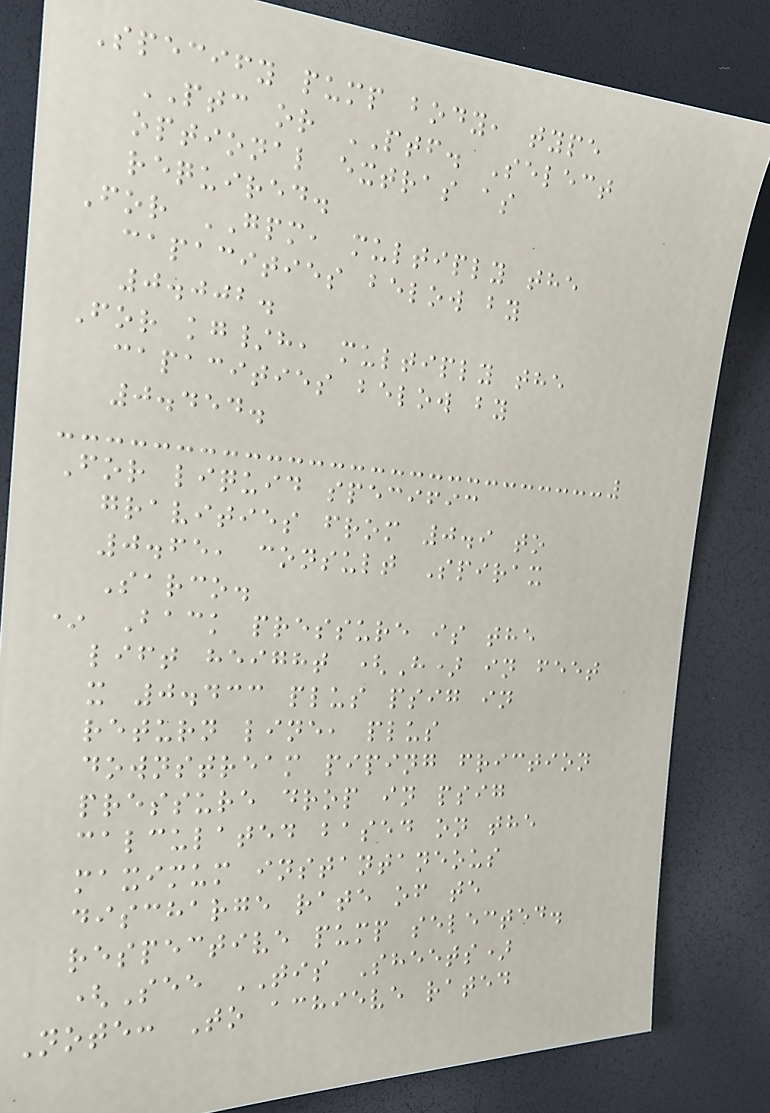Specify pump body, type
PTC or PTF. Select
optional extras as
required.
For GPM, multiply the
capacities below by
0.002.
For kg/h, multiply the
capacities below by
0.454.
For liquid specific
gravities from 0.9 to
0.65, consult Spirax
Sarco.
* Back pressure is the
lift height (H) in feet
x 0.433 plus psig in
return line, plus
downstream piping friction
pressure drop in psig
calculated based on the
maximum instantaneous
discharge rate of te
respective pump selected.
(See TIS Sheets)
Note: To achieve rated
